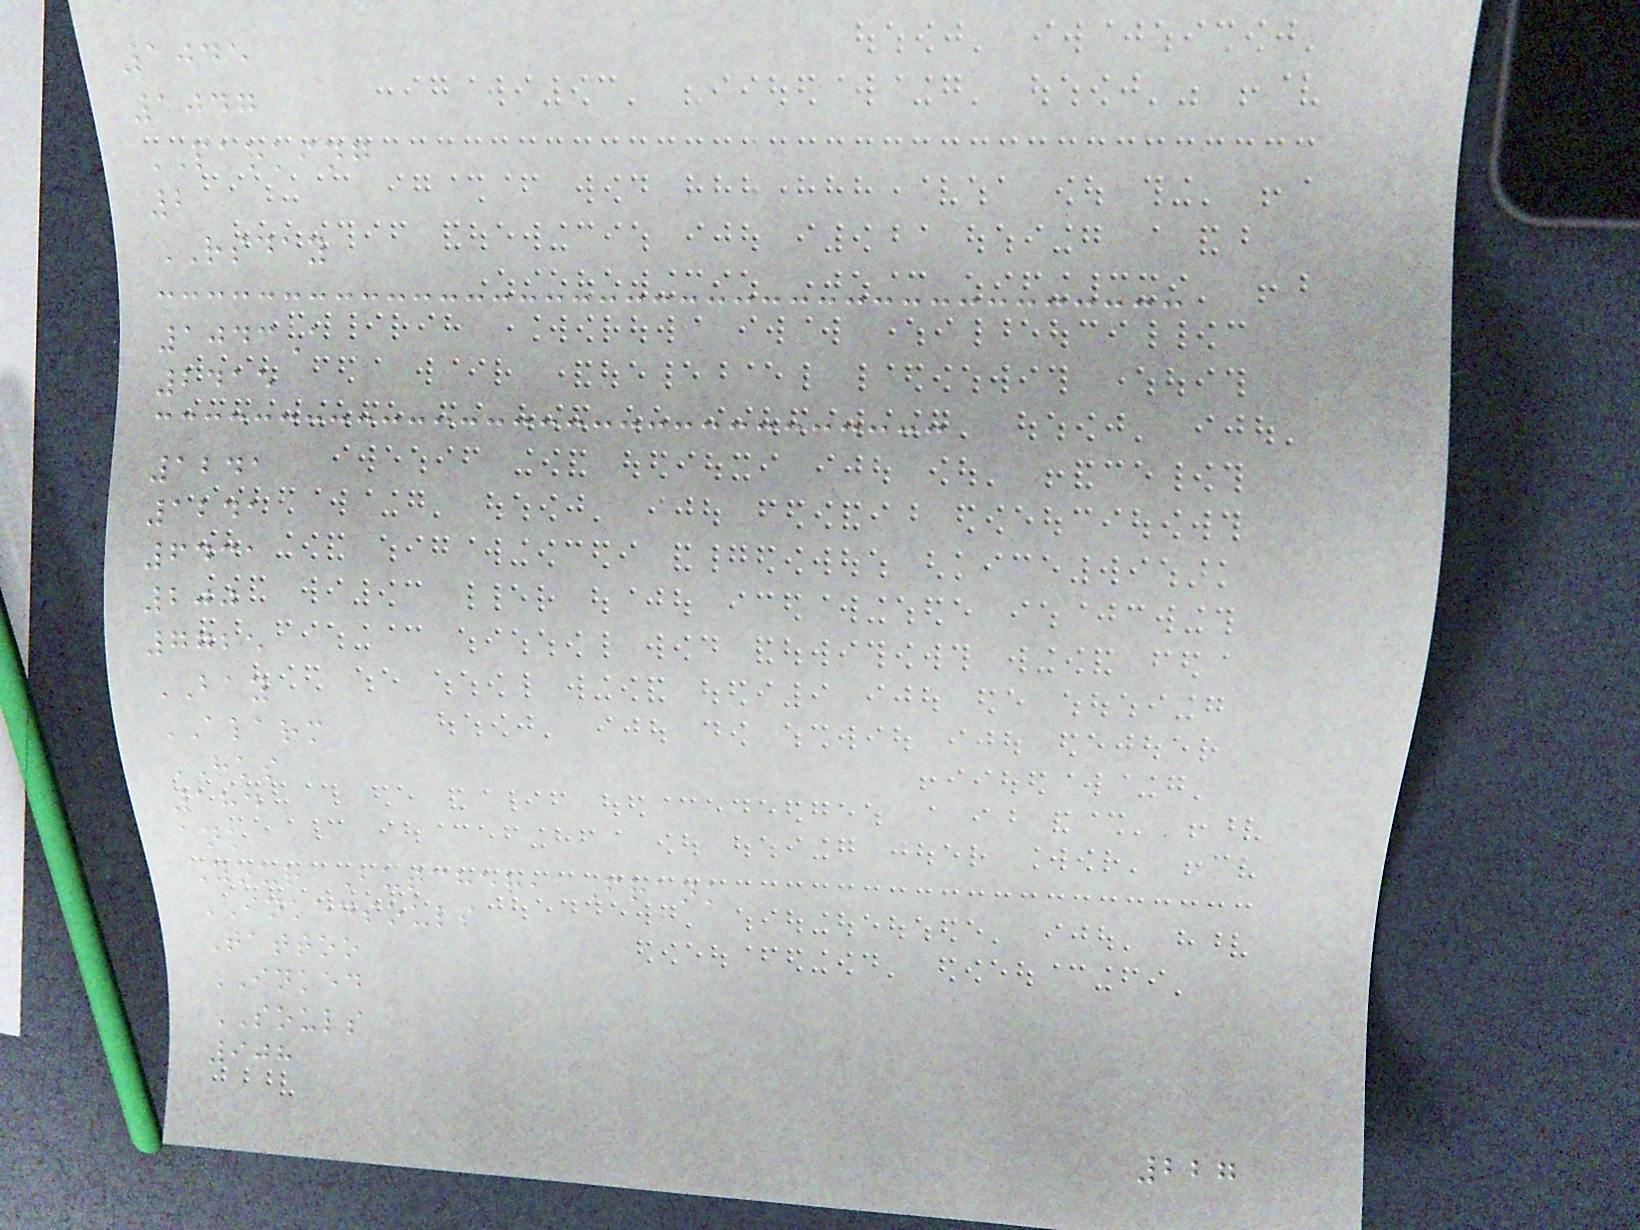1045
1047
PARKING
2
RSDAY
1043A
2415
1241
1241
6431
200
7725
BAY
ALARM
RKS
184
ank
Your Butcher, Frank
INKEDSOULS
Tattoo
INKED
SOULS
908
227
